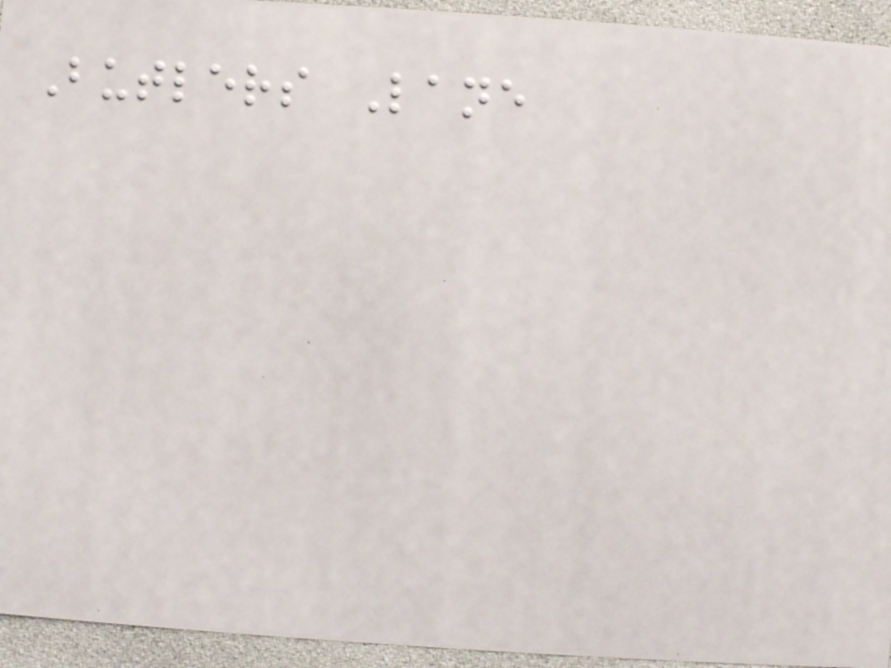Butlers Lane
